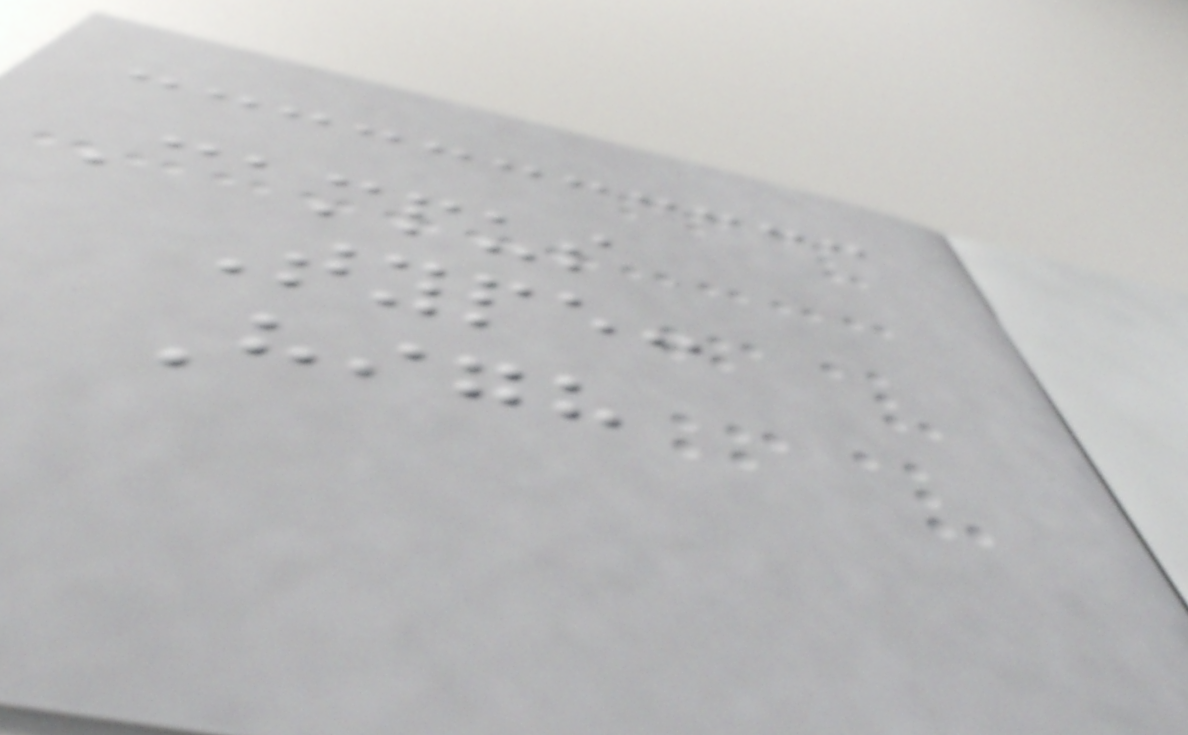Campus
Type:
High
